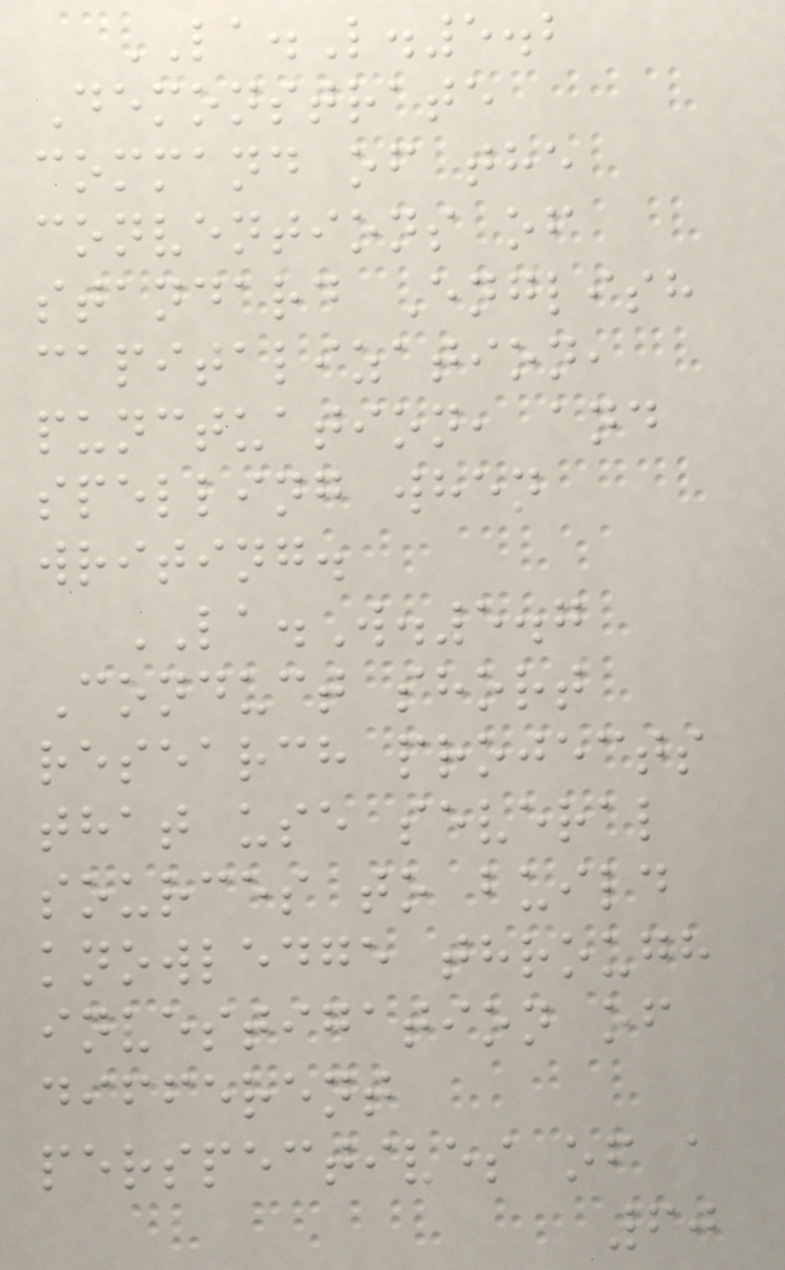LA.L.5.2
Demonstrate
command of the
conventions of
standard English
capitalization,
punctuation, and
spelling when
writing.
LA.W.5.7
Conduct short
research projects
that use several
sources to build
knowledge through
investigation of
different
perspectives of a
60
